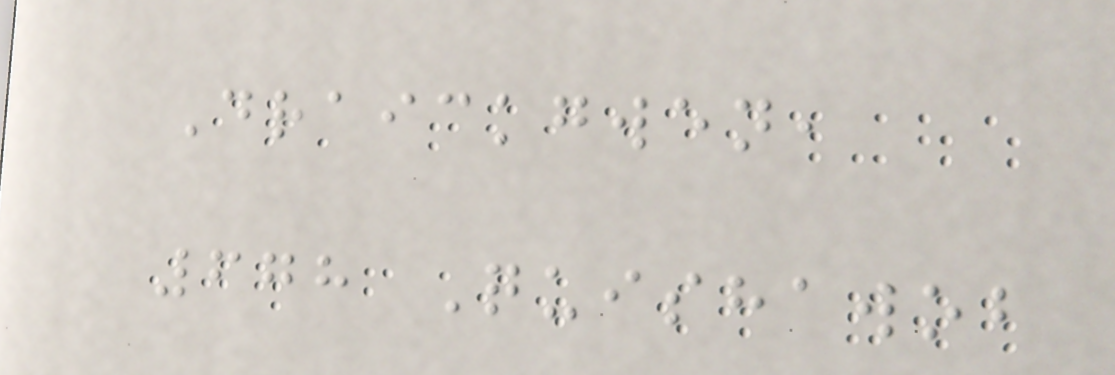Draickgwen,
678 Quishawob
